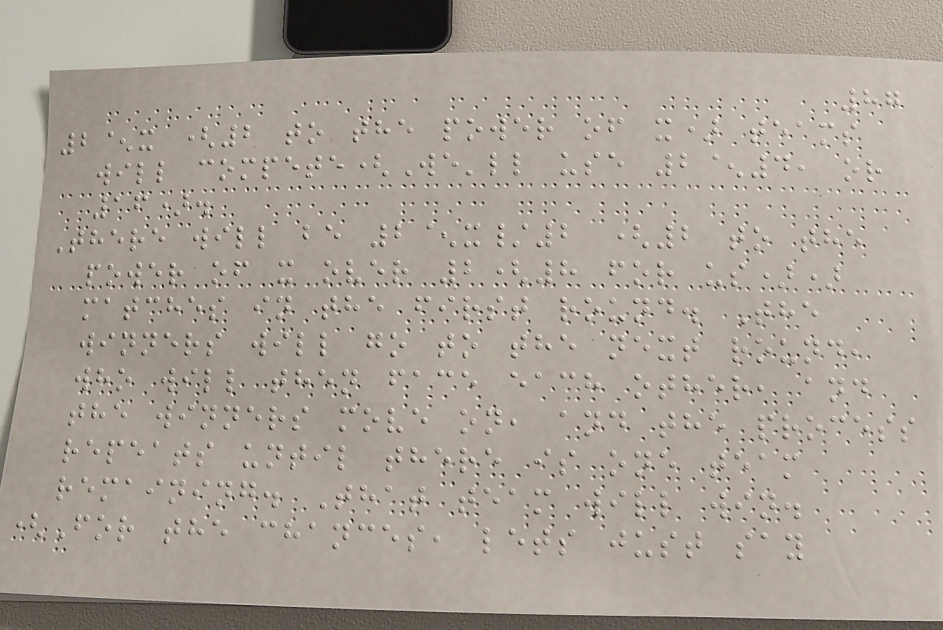87
2^x (2 to the power of x) teams
will compete(We'll use 2^4, or
16).
There will be 2^x/2 (2 to the
power of x over 2(8 for us))
matches in the first round. The
winners will go to the next round,
who will then face each other, and
the winners move on, and the process
repeats until there is one team
remaining. That team will win.
(For the chances, lets just say
